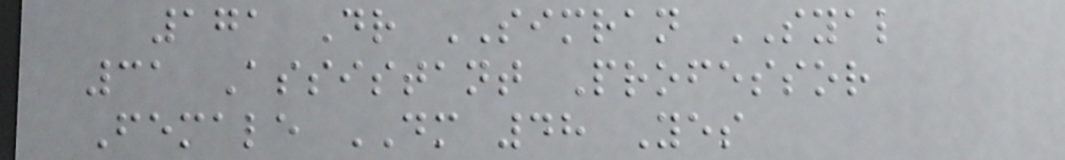171 Dr SIMRAN SYAL
31 Assistant Professor
Female DM 48 Yes
